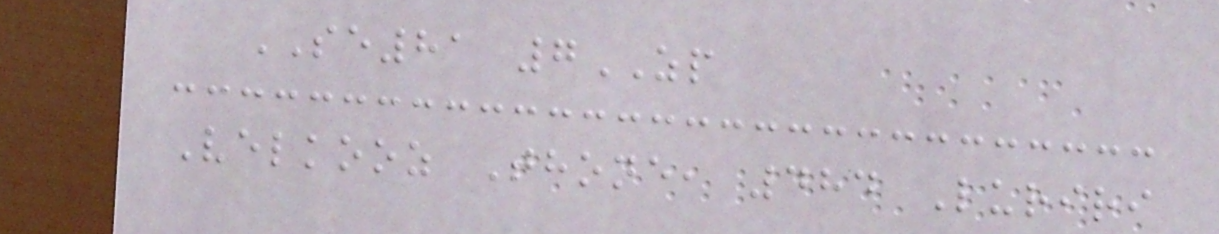SE81 7ZP
Velkooz Thone, 484 Luriri
